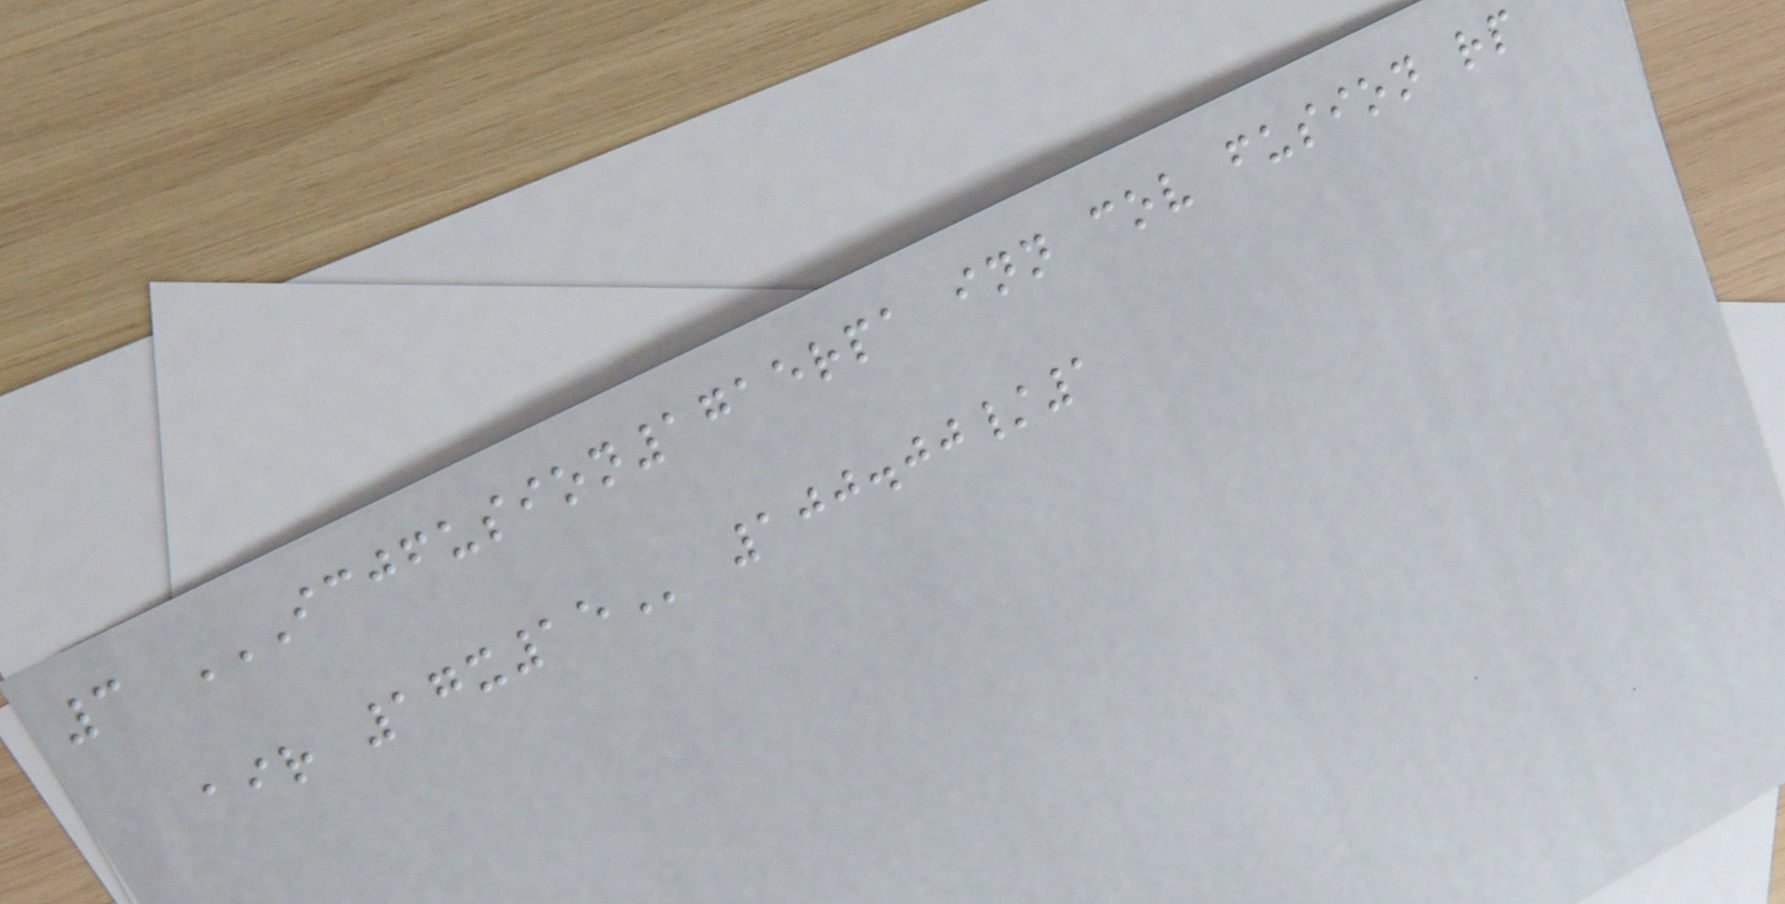3 ICJFUSION1715RPA INN COV FUSION RP
AIR 17X15 100.00/1
